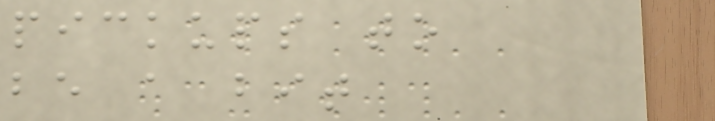pickups to
be a bit
